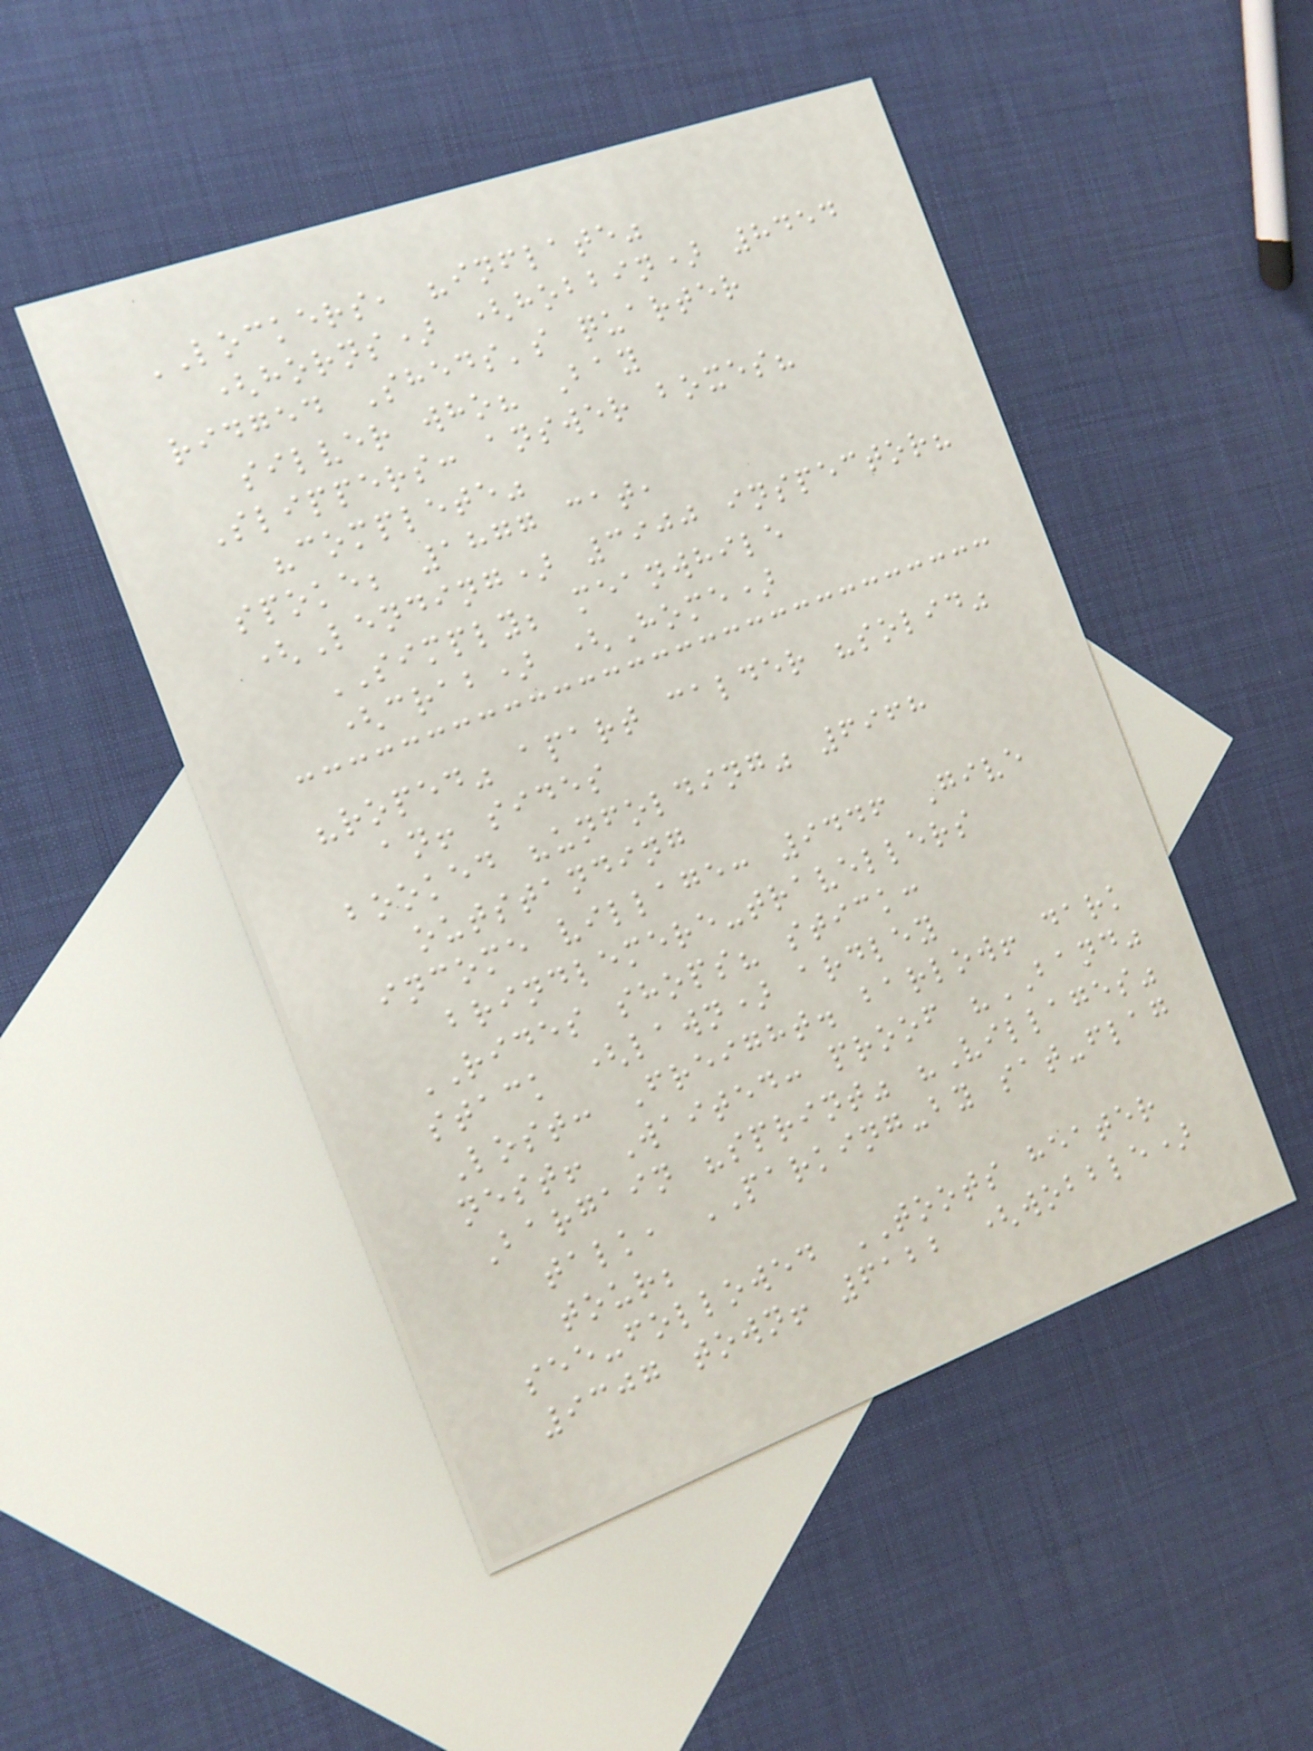LOCKERS, "inflate"
(horns) (hobbin) 8454
ridged Sheds's quarter
silver who? Bay
Slippers: answer boxes?
"complete"
spoke; 1877 cat,
(Lending) 3900 inspector?
SIMPLY; meanwhile
(crab) (Home)
"roped" apart calder "solid"
an! sides
booked "unfolding" 6968
outstanding
income village: 9446 Give
brindlemere-travellers
RIDES shops? stick:
stack (lawn) ardley
Lost: Freight. barlow! dark
nest! Waited: proof "BAND"
Bargain "sprint" "Villages"
talk, PARKING-by sat-flag
tour;
see-followed TOOTS heater
9307 town! 6122 (wobble)
